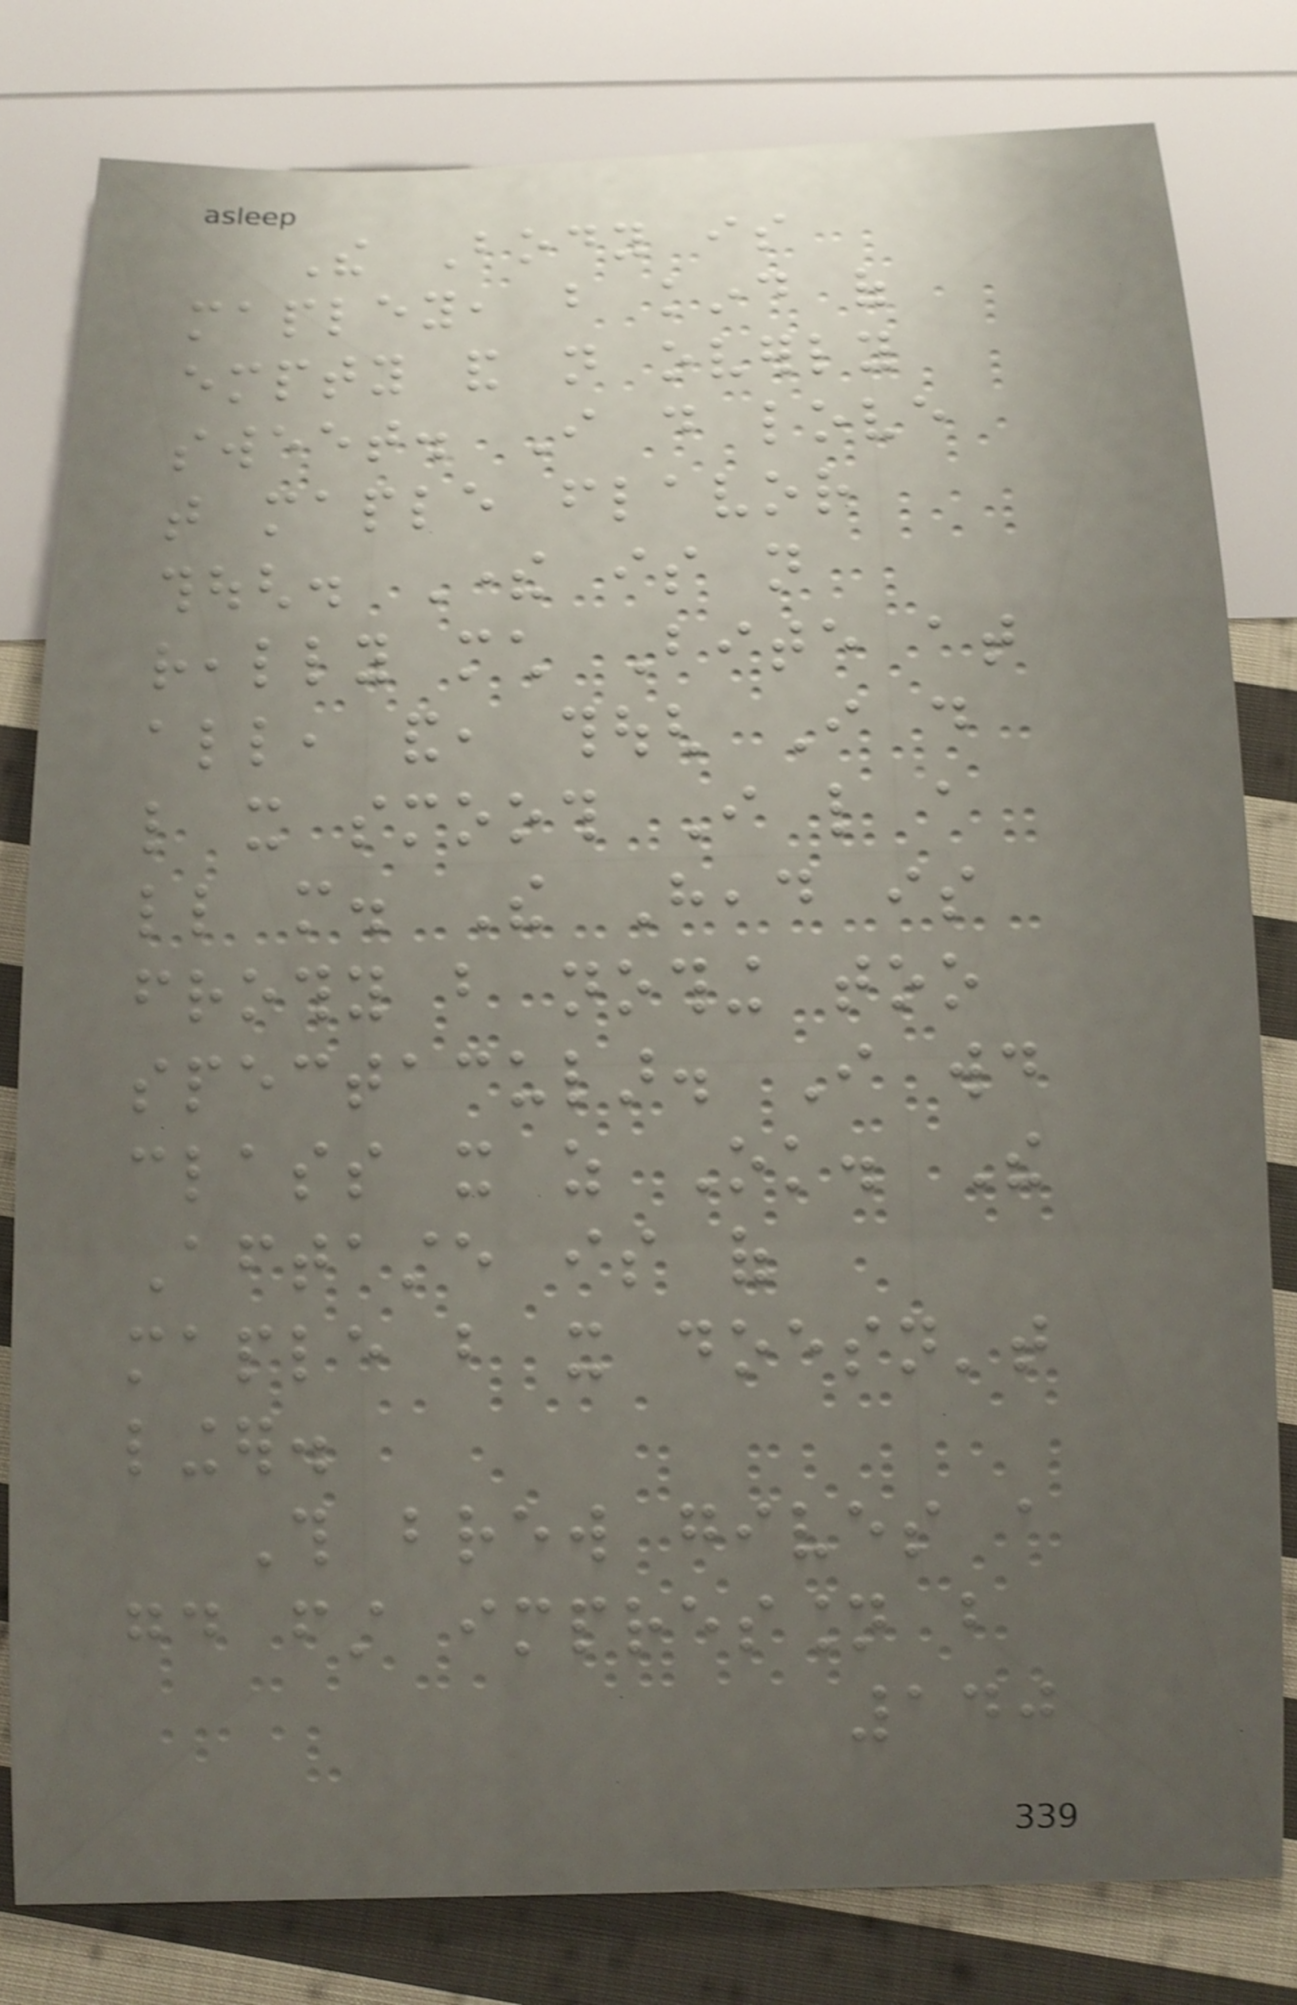The Body is
mapley, but kind of
empty and not overly
sweet. I do love
that maple flavor
though. There is not
really much Bite at
all, and, though I do
like it smooth I like a
little more. The Head is
frothy but nothing too
spectacular. I would
class it as Ok. The
Aftertaste is of
maple but it doesn't
linger.
This brew gives a
good first impression but
140
